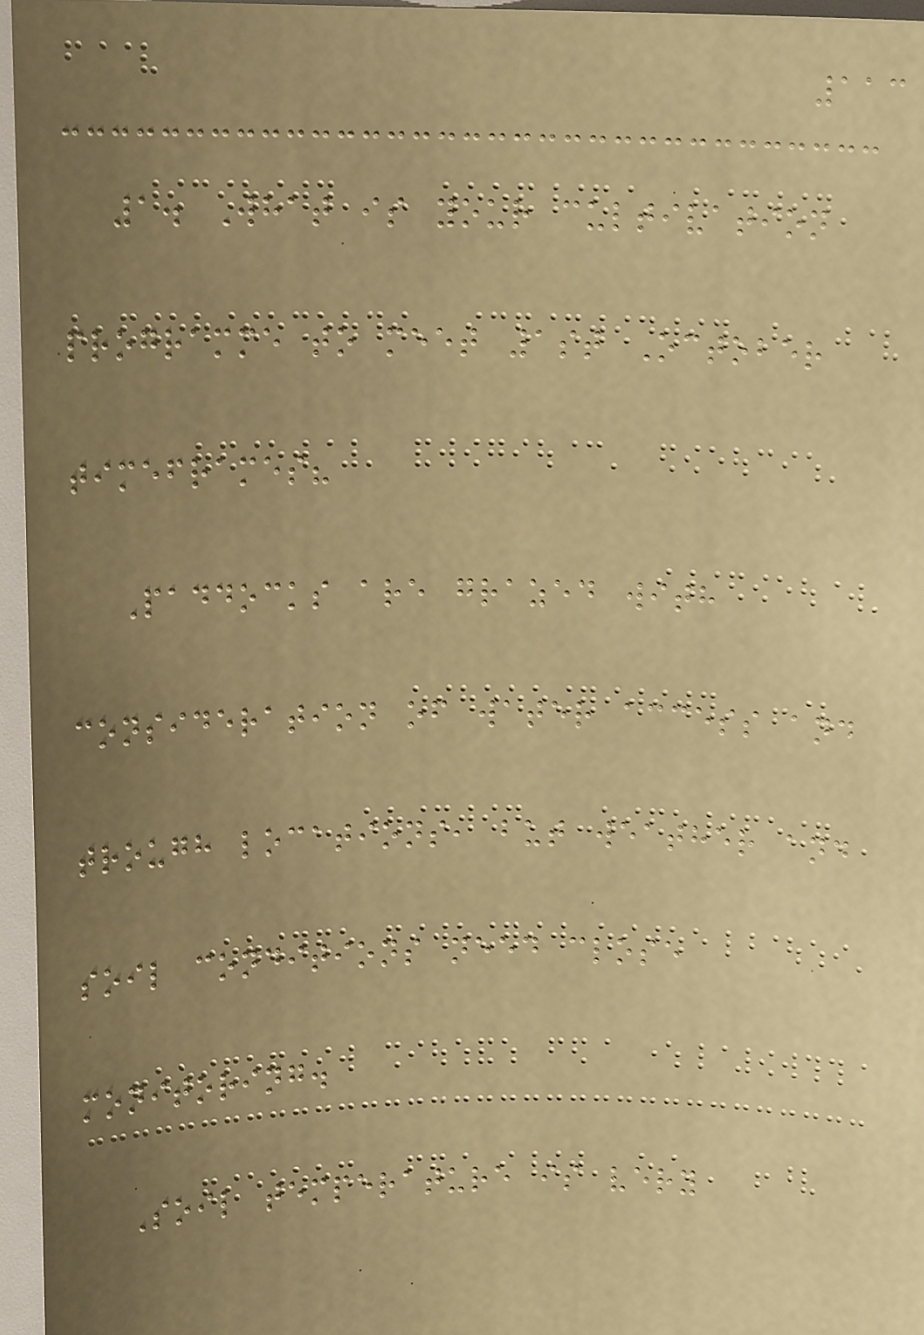113
1. What is your cultivation
programme to meet 1st October
timeframes?
Paddocks are grazed with
consideration of water access and
trough locations, but weather and
soil conditions need close
monitoring.
Soil temperature is very
